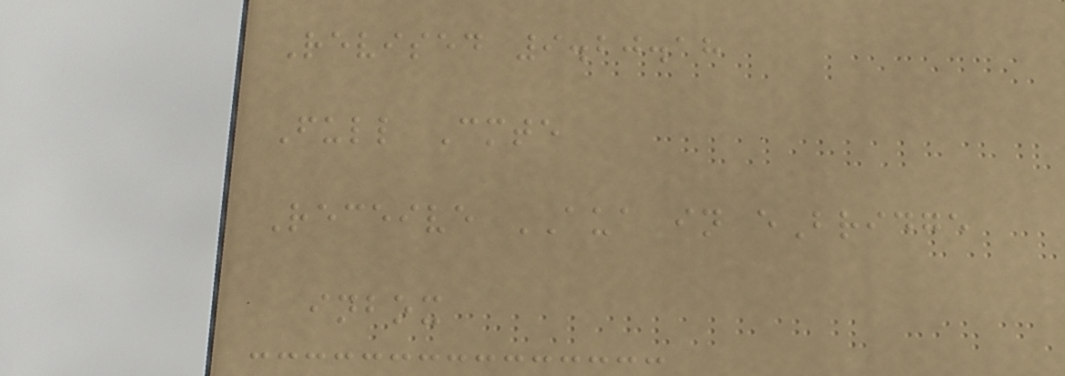Revised 9.20.18
Full Cmte
Receive AUA in eBridge
inbox
